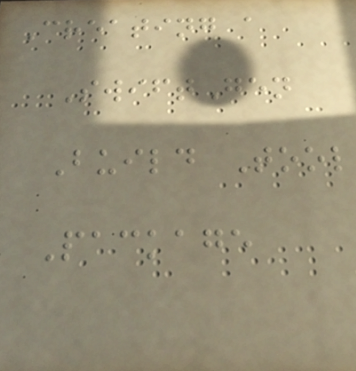Creating a
SwiftGen
Build Tool
Package
